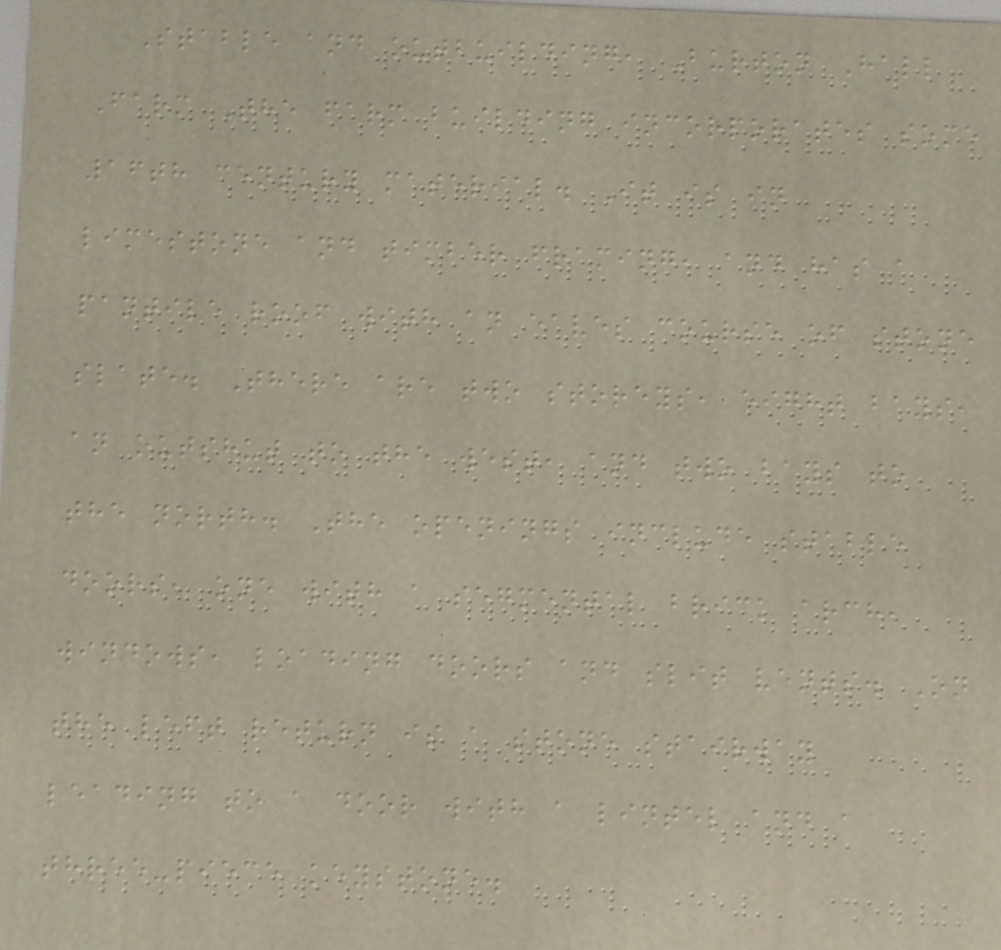Stable and outbuilding, Burton Hall
Farm The farm building incorporates some
16th century material. It is in
limestone and timber framing, and has a
pantile roof with an eaves course of stone
slate. There are two storeys, eight bays,
an outshut to the west, and two bays to
the north. The openings include stable
doors, one with a segmental brick arch,
windows, loading doors and slit vents. On
the left return is a stone stairway
leading to a door with a lintel and a
three-piece keystone.
